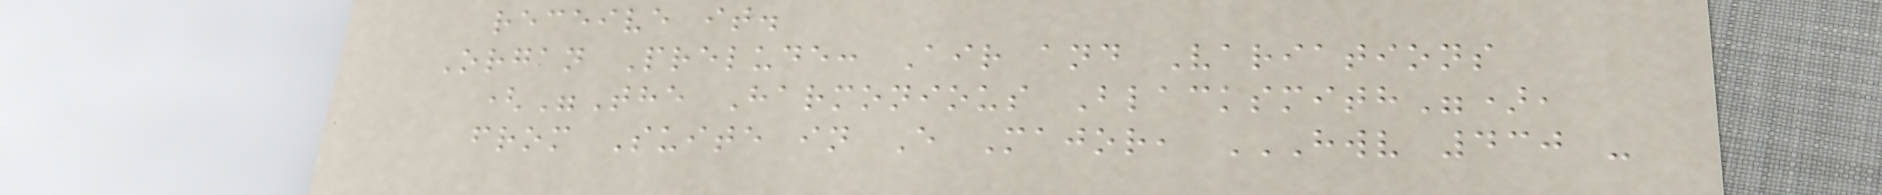receive it.
Organ Prelude: Air and Variations
("The Harmonious Blacksmith"),
from Suite in E Major, HWV 430 -
